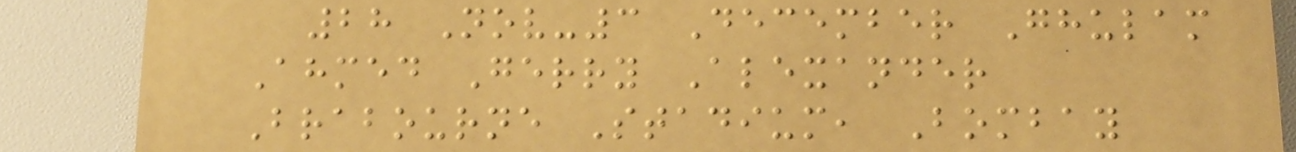28 Nov-3 December Ghulam
Ahmed Gerry Alexander
Brabourne Stadium, Bombay
